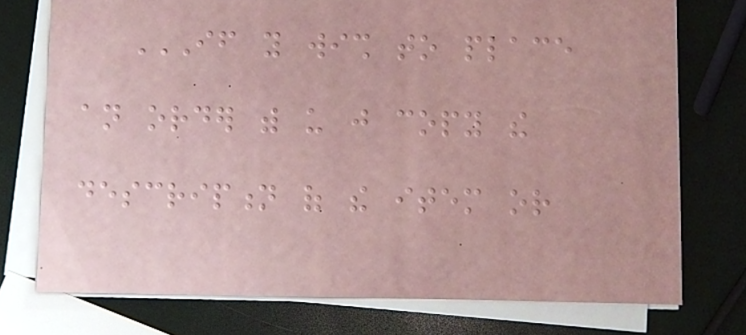IF YOU WISH TO PLACE
AN ORDER WITH US JUST COPY THE
DESCRIPTION OF THE ITEM OR
